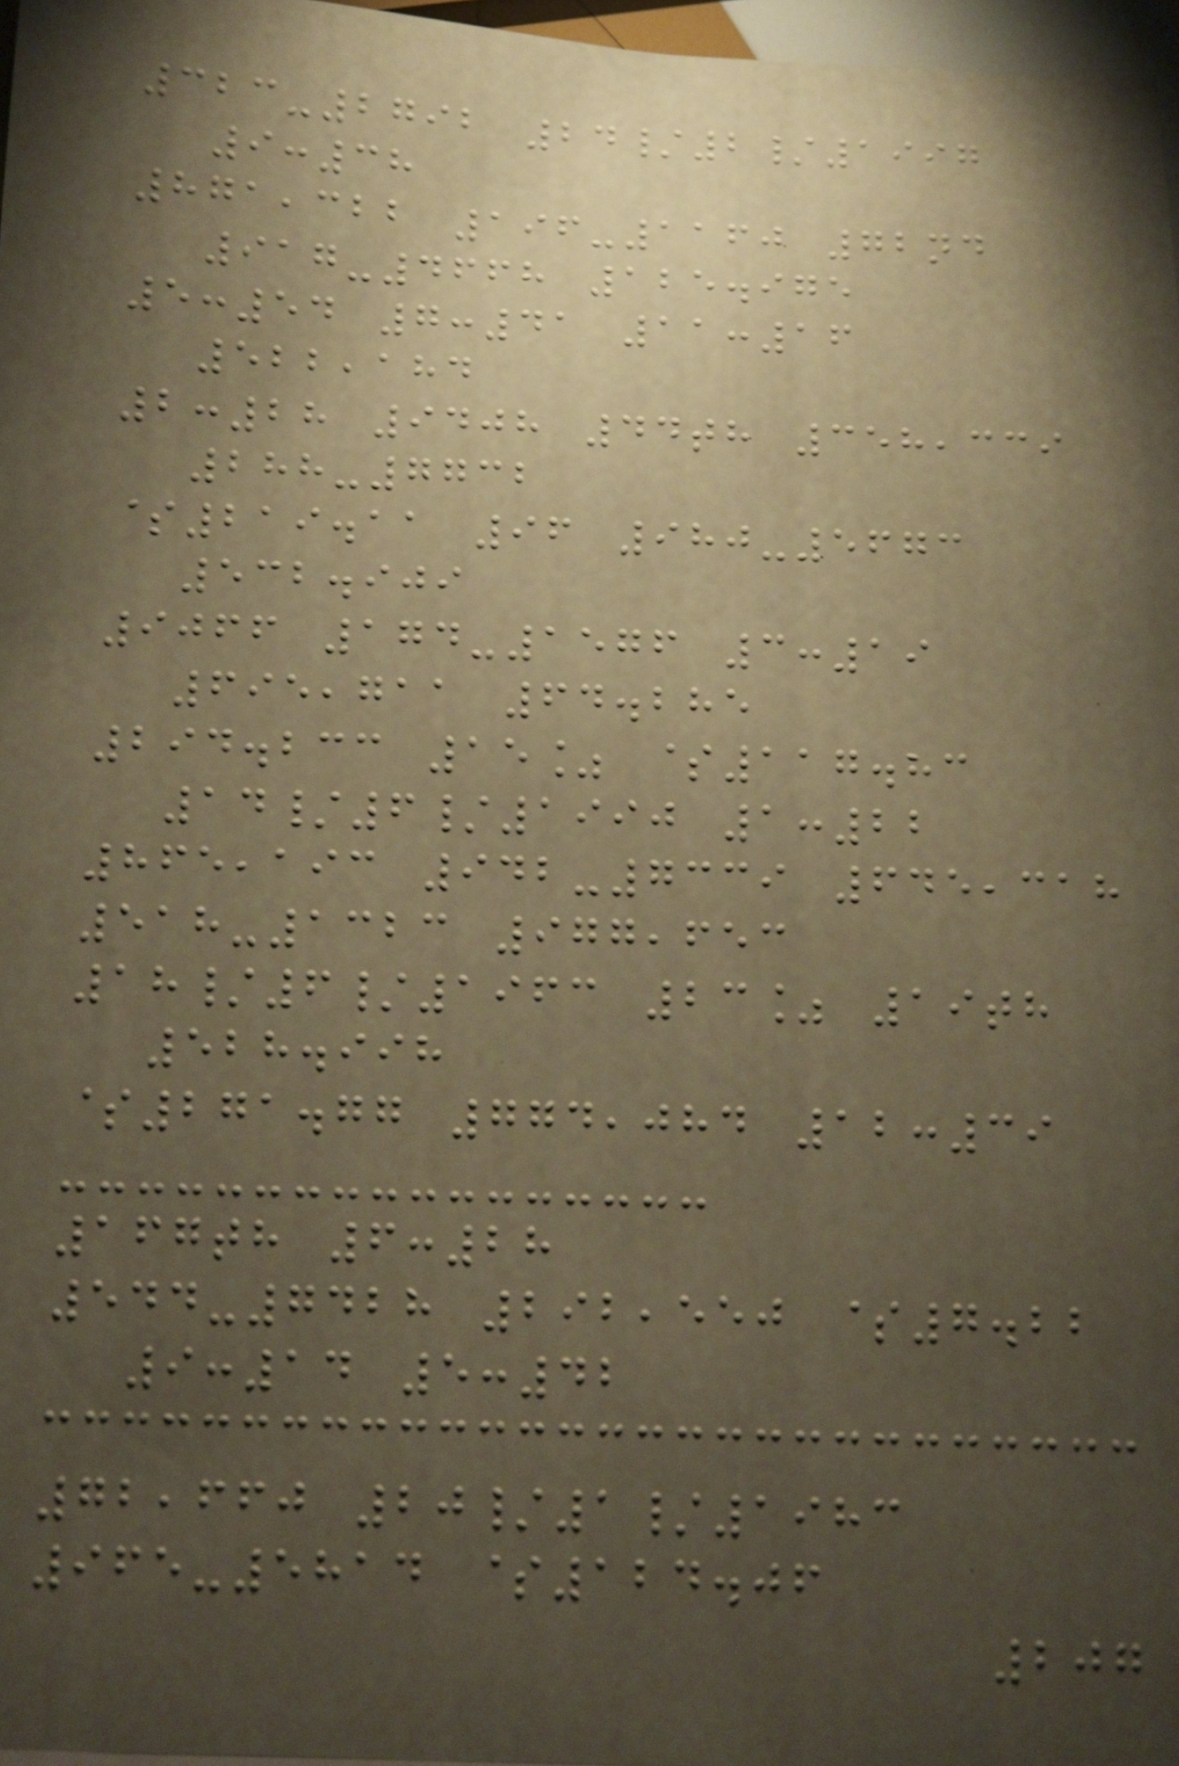323-2792 24/2/1997
9:38
871,322 196-1160 72nd
917-4668 125.975
5:54 7:41 11:16
522,184
2:28 9408 44th 358,339
288-7732
$219.11 96 980-5673
532.909
9066 174-1576 3:19
695,711 64.285
294.233 15% $117.83
14/6/1990 1:22
865,193 942-7339 645,318
518-1323 977,653
18/6/1963 23% 19th
528.998
$271.77 774,084 12:39
167th 6:28
544-7428 292,550 $7.22
9:14 5:42
72,660 20/1/1983
965-5814 $124.06
207
